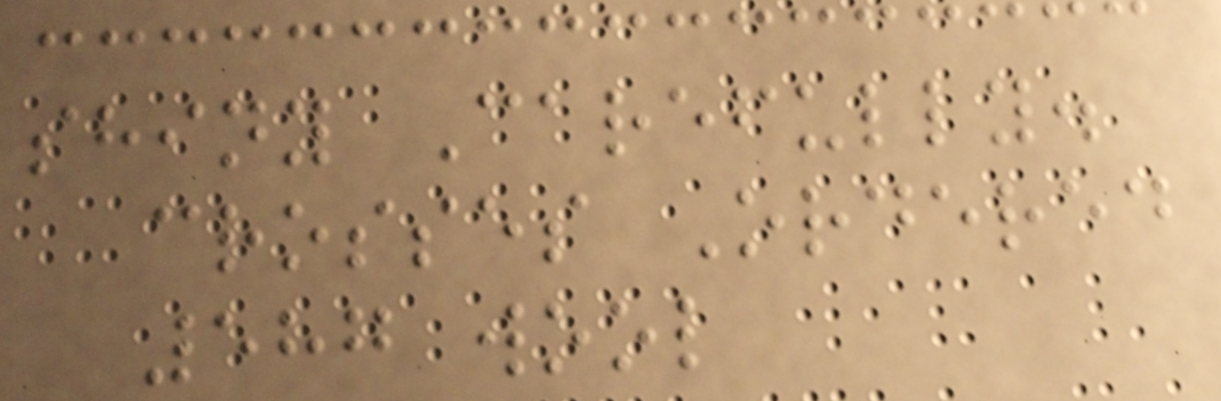shiny Carefully.
crosses Ordered
587 wool
